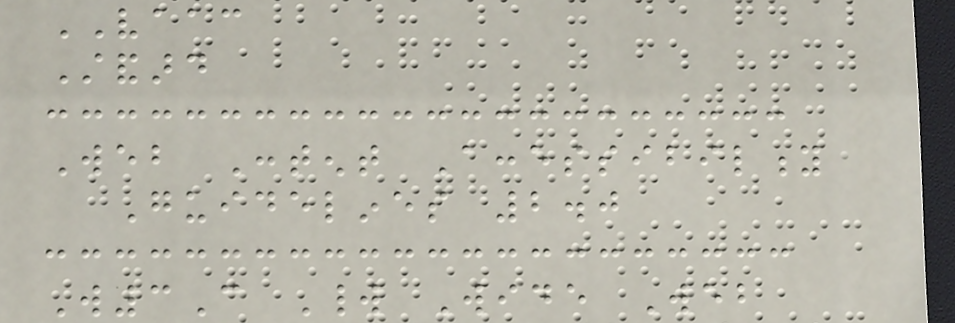VAAC
Standard
Web Content Accessibility
Guidelines 2.0
W3C World Wide Web
